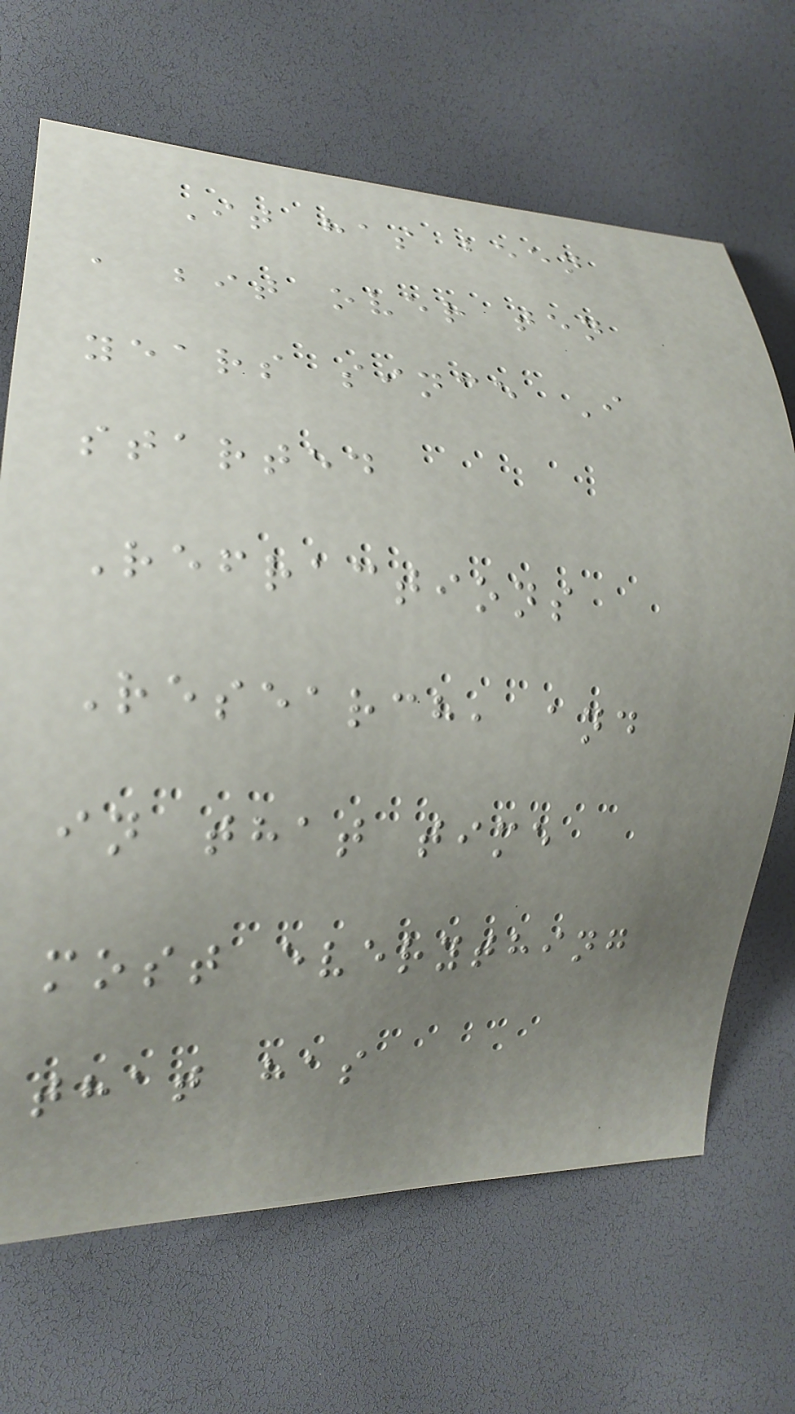It has been
a bit over ten
years since I
started
Refractions
Research, and
in that time
most everything
that has
